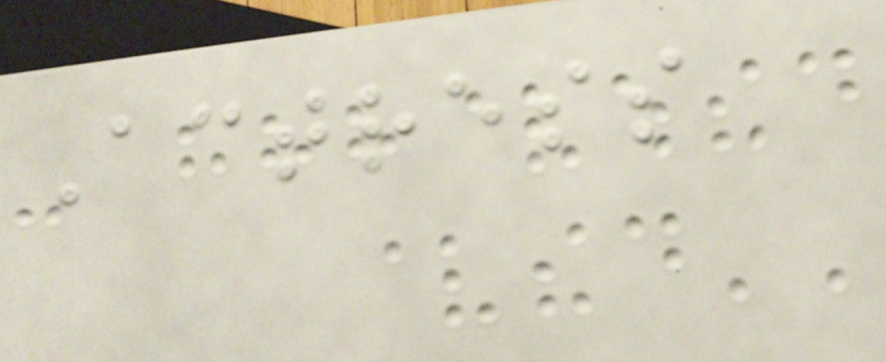Actress
